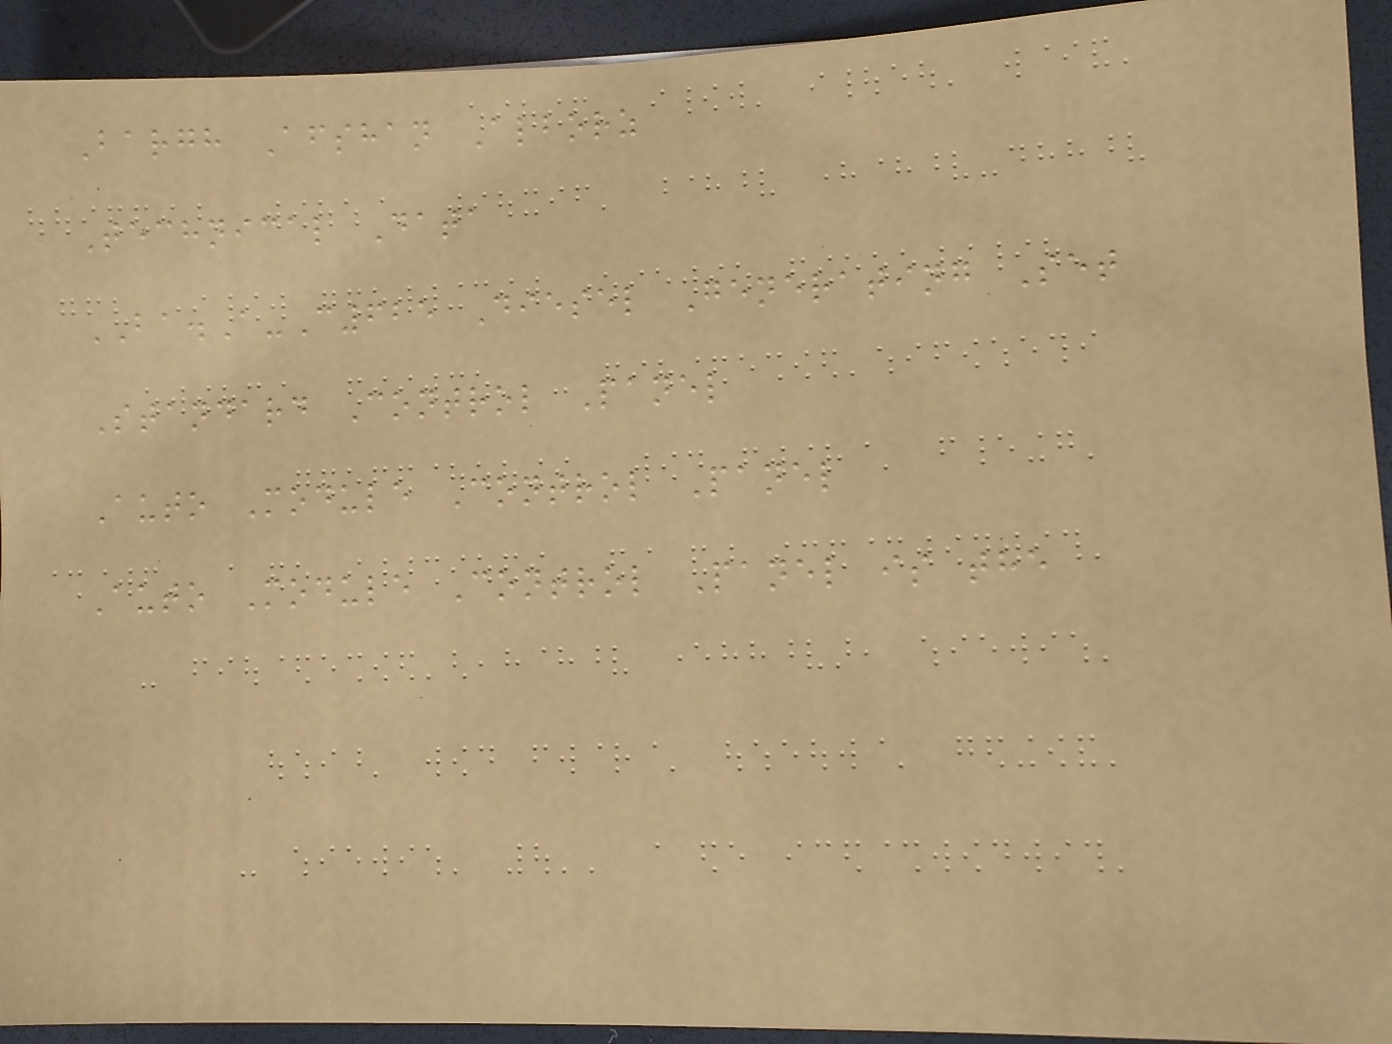Bargh Afshan Alborz
Technical Data
BA.A-C625 Diesel Generating Set
Standard Control Panel
Auto Module Control Panel
Auto Module Control Panel is the
